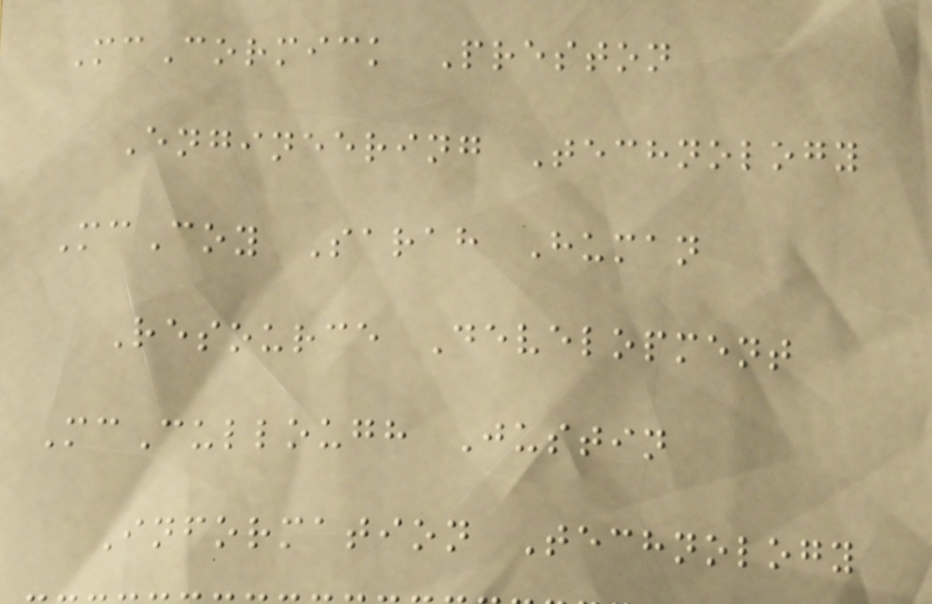McCormick Preston
Engineering Technology
McCoy Sarah Human
Resource Development
McCullough Justin
Information Technology
